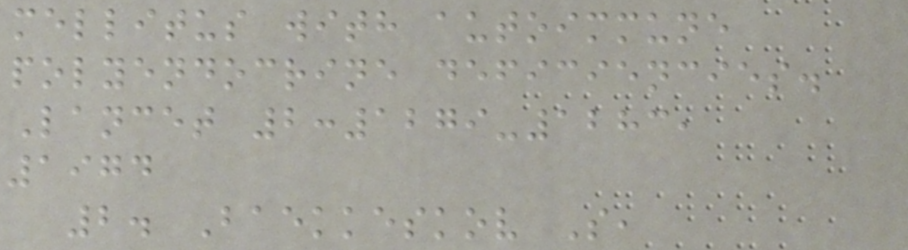mellitus with autoimmune
polyendocrine deficiencies.
Lancet 2:1279-1283,
1974
2. Baekkeskov S,
